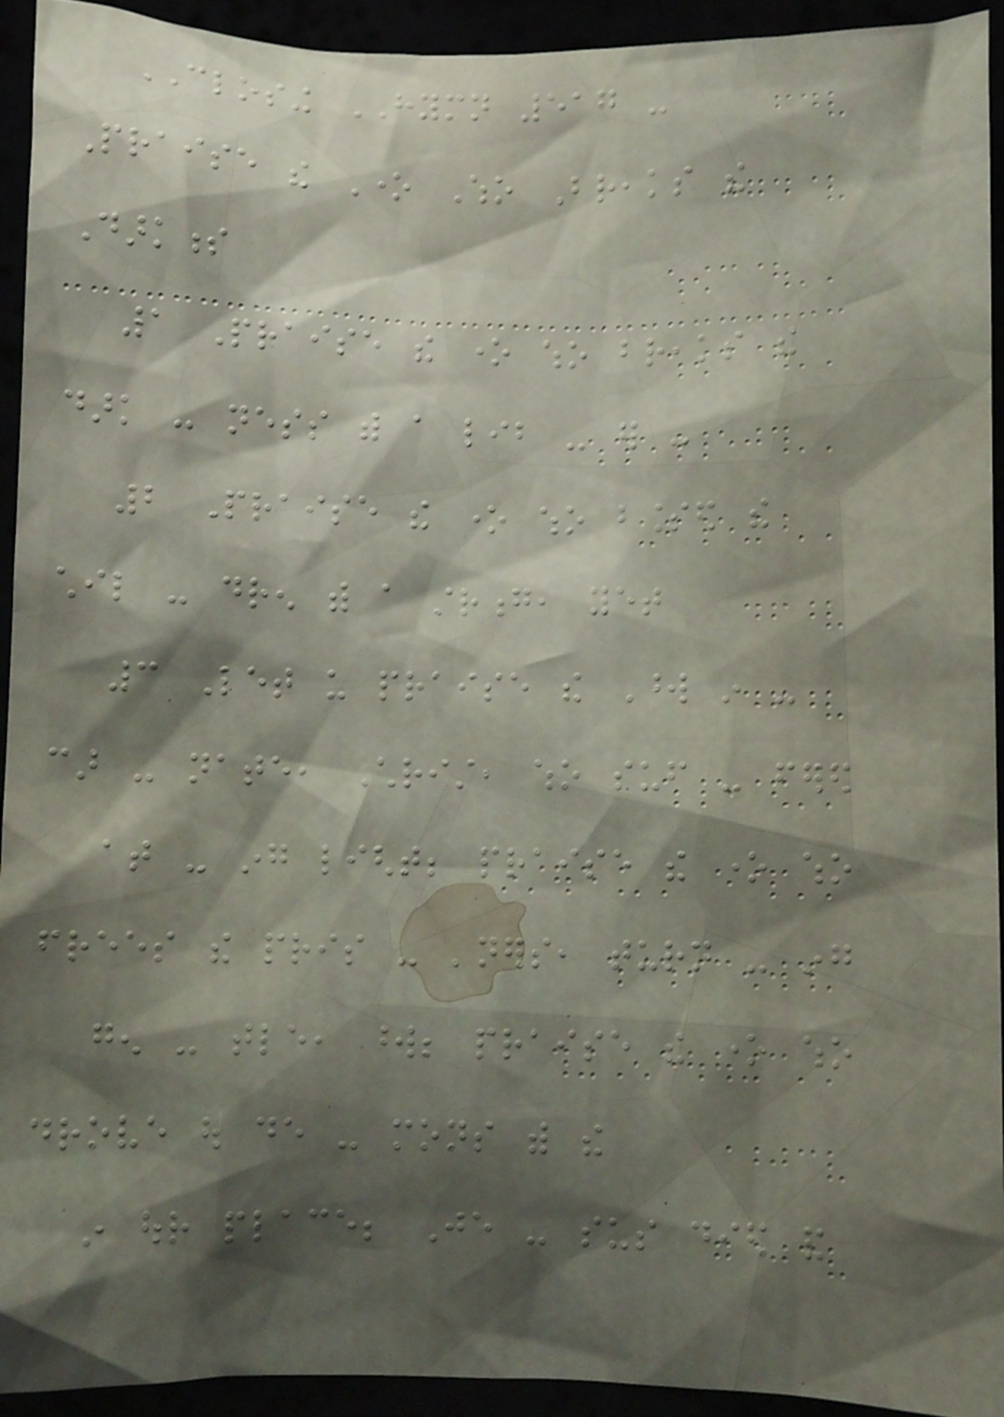CLOSING HYMN 517 -
Praise the One Who Breaks the
Darkness
1 Praise the one who breaks the
dark - ness with a lib - er -
2 Praise the one who blessed the
chil - dren with a strong, yet
3 Let us praise the Word in -
car - nate, Christ, who suf - fered
at - ing light; praise the one who
frees the pris - 'ners, turn - ing
gen - tle, word; praise the one who
drove out de - mons with the
in our place; Je - sus died and
